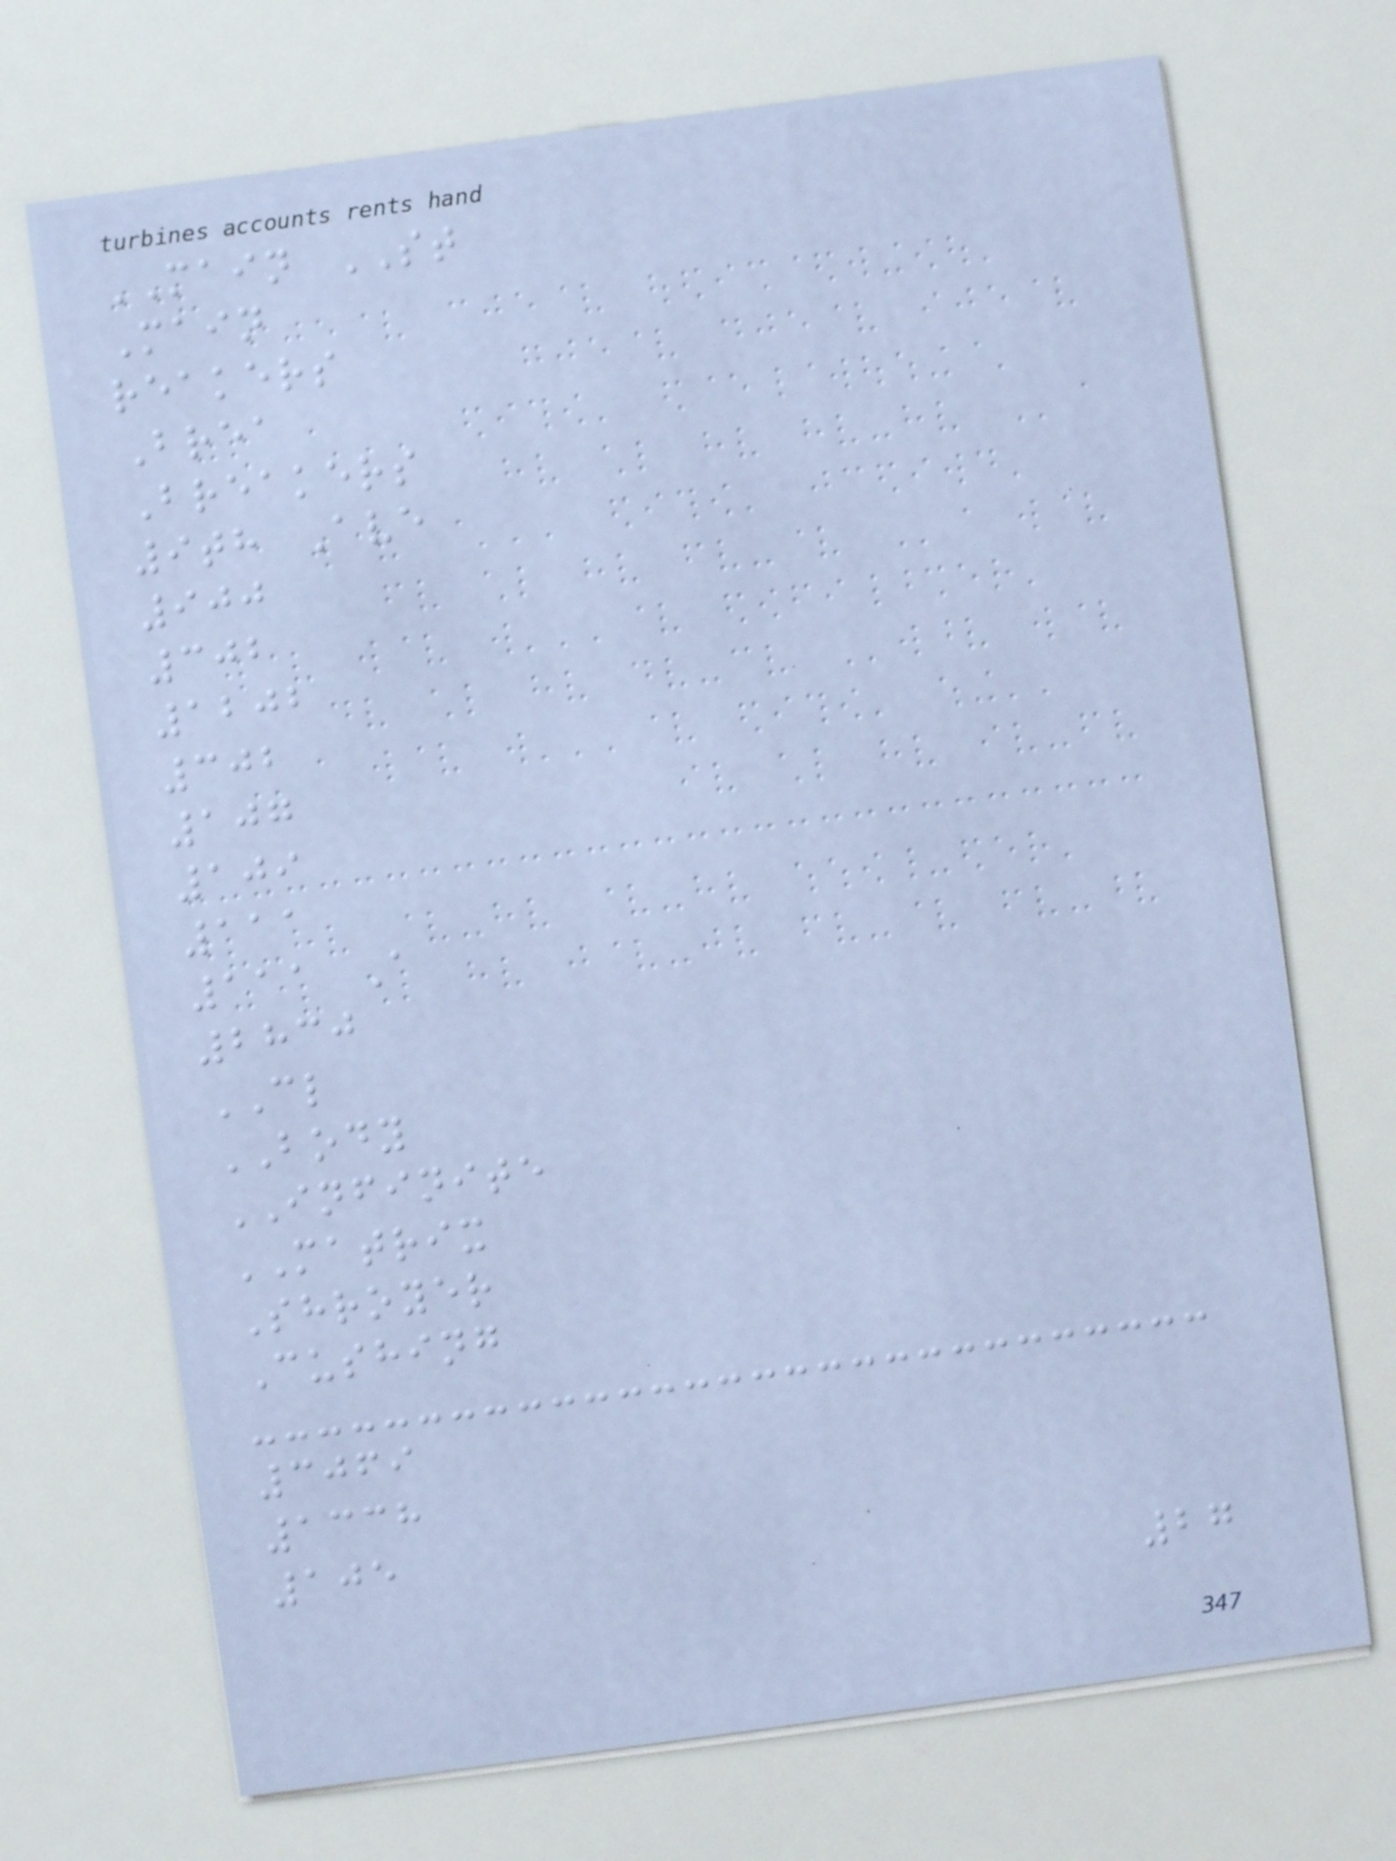MAIN ST
Main
reakers
Brea
Breakers
9th Ave
900
302
1202
302
107
109
111
111 A
2830
CL
BODY
INFINITE
MATRIX
Shroyer
Cushing
3069
1338
105
27
